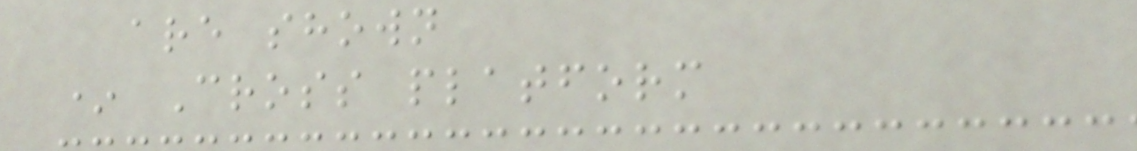are shown
* Cross platform
